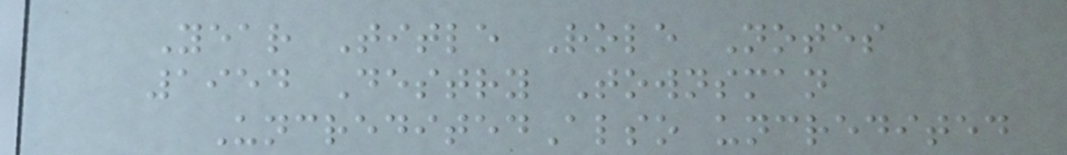Year Title Role Notes
1954 Destry Townsman
UncreditedAlso uncredited
